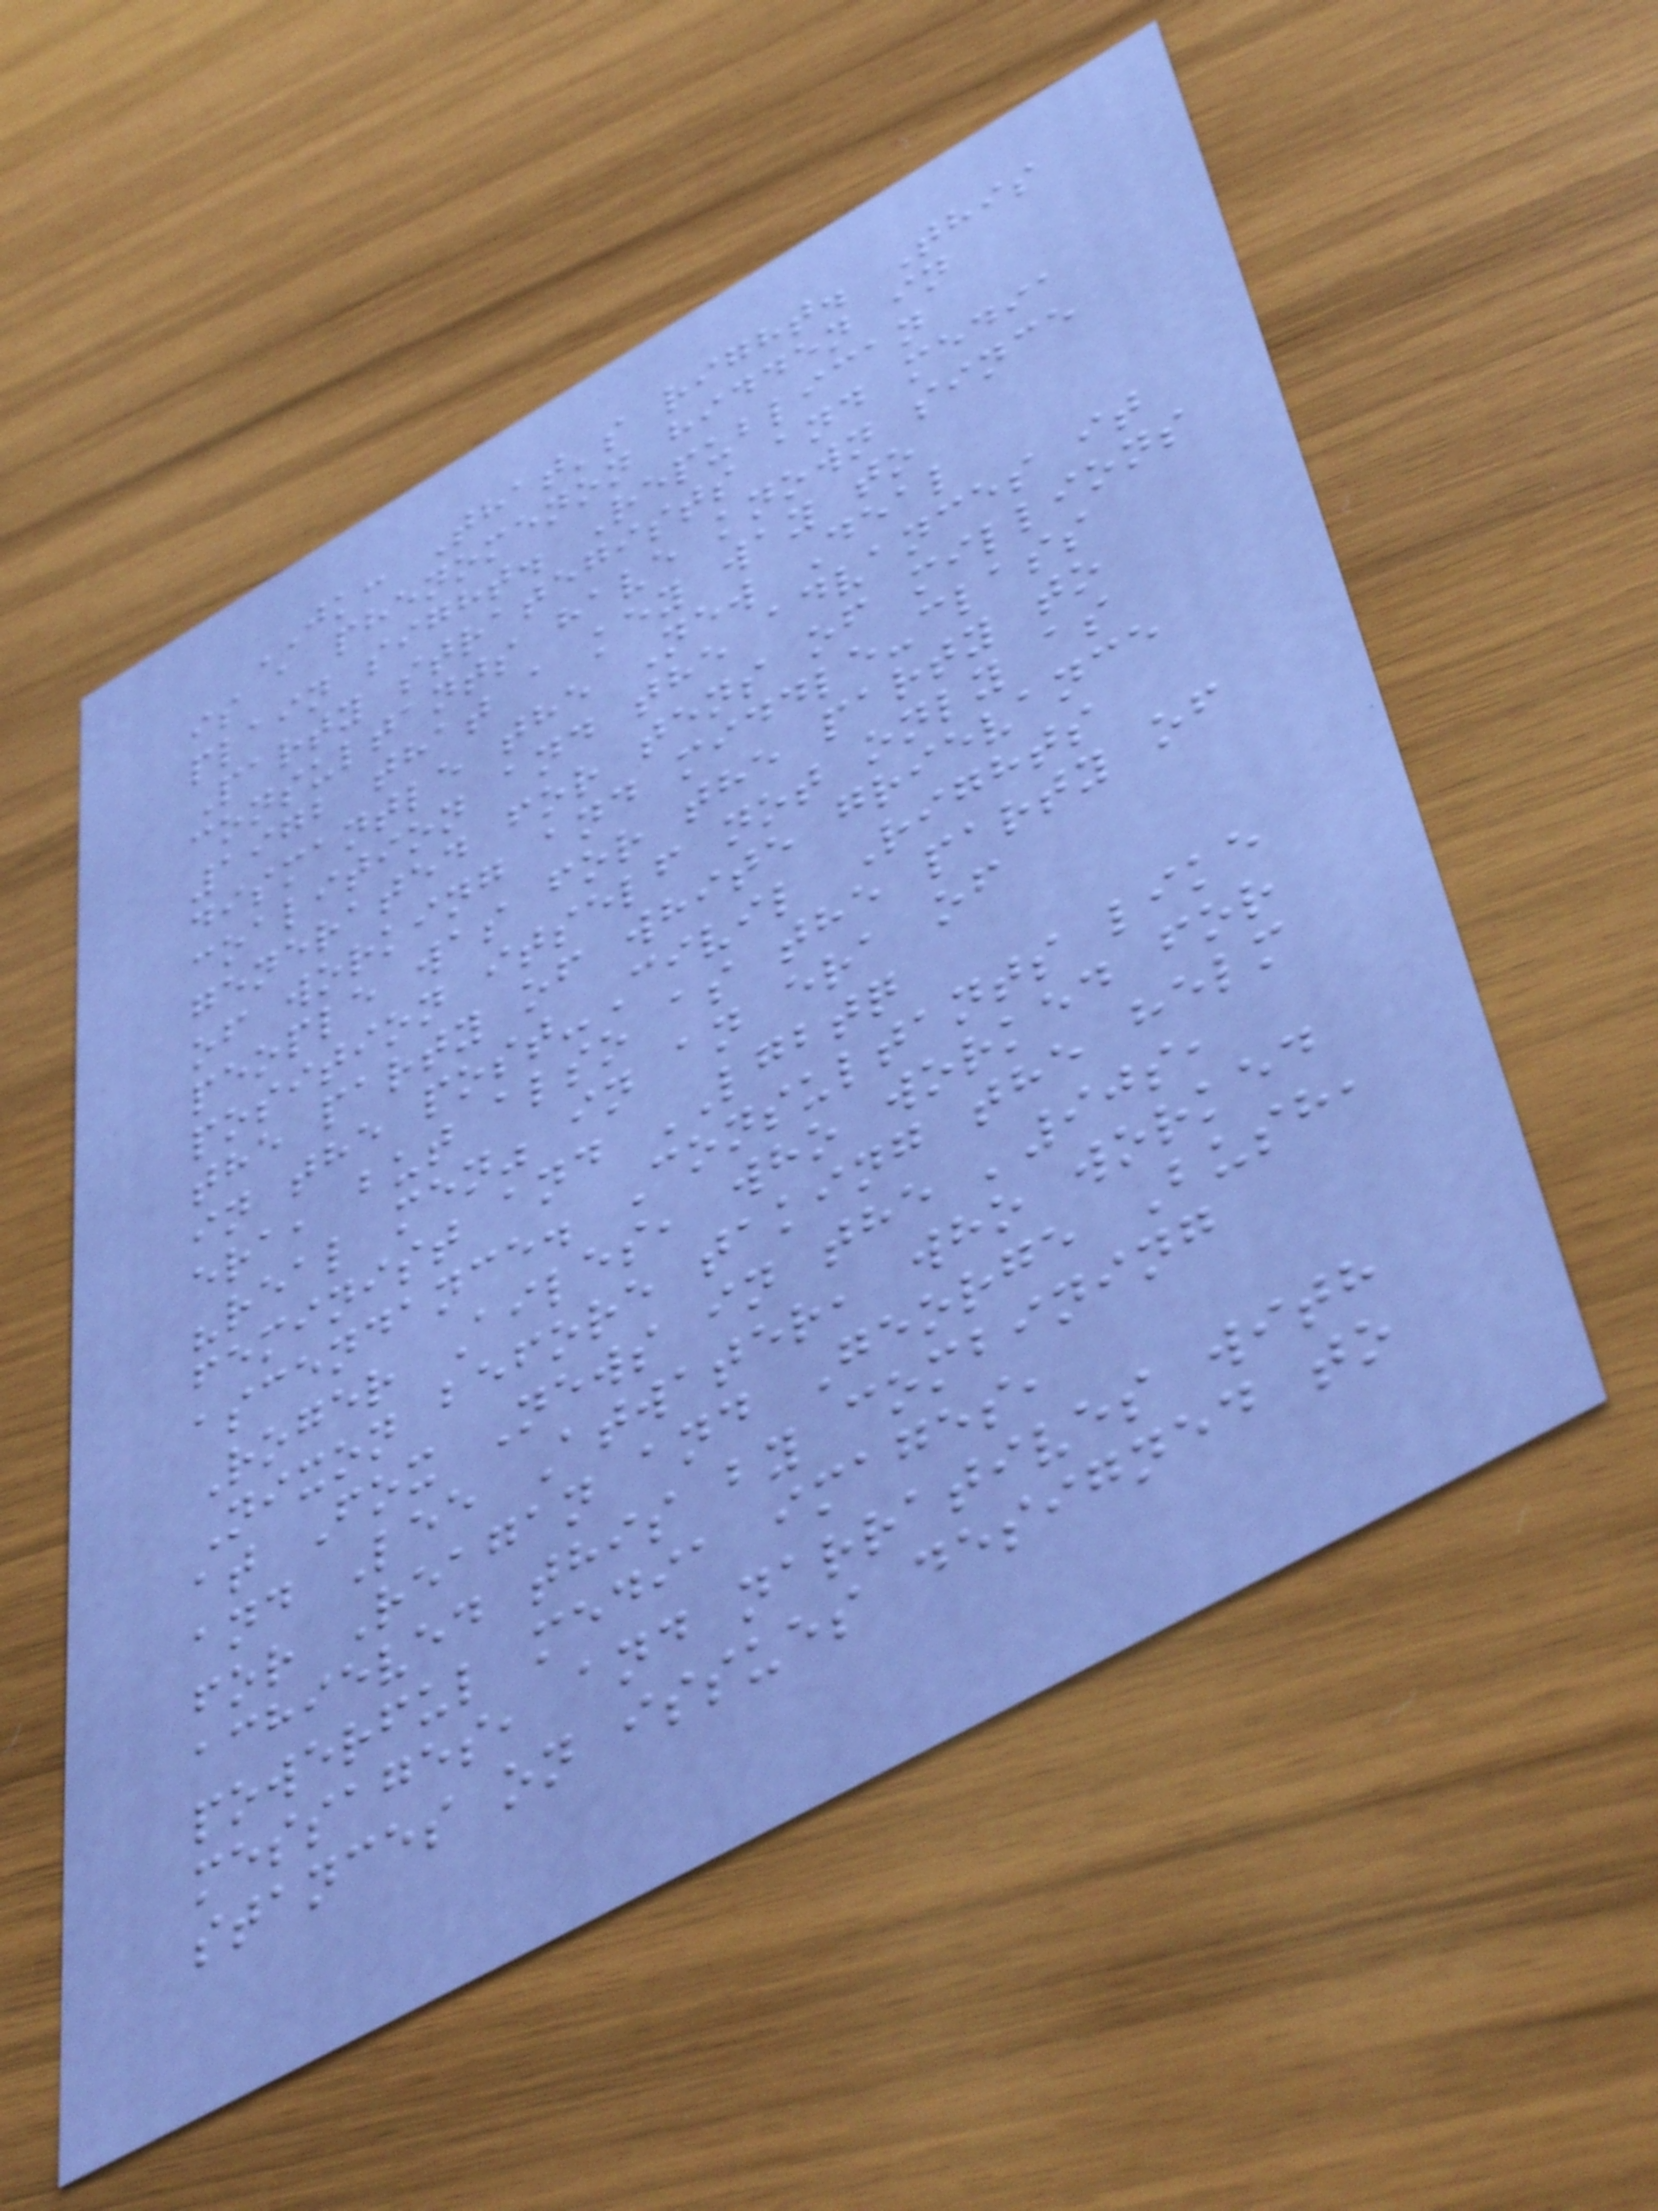JK: That's right. This
is a phenomenon hidden in
plain sight. Republican
Party strategists and media
consultants have known since
1972 that a key way to
dismantle the New Deal
coalition and the advances it
generated for tens of millions
of working and middle-class
people was for the party to
position itself not only as
the party of white grievance
in the post-Civil Rights
era, but also as the party of
"real men" in an era of
feminist and LGBTQ
ascendance. Consultants like
Roger Ailes, who worked for
Nixon before taking the helm
at Fox News in the '90s,
and Lee Atwater, who worked
for Reagan and George Bush,
achieved this by combining
powerful media images,
messages, and narratives with
stances on issues designed to
